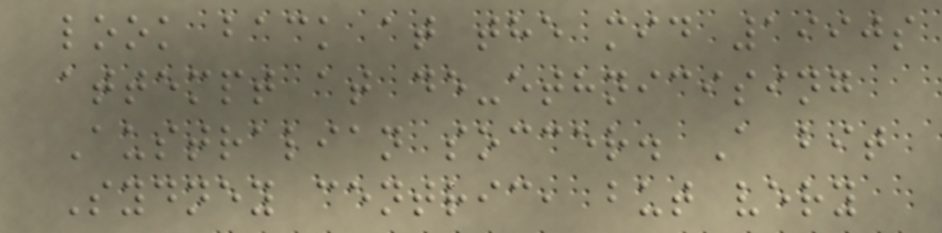look back at the mid 1990s
attempt at de-ethnicising
Australian soccer. A bit
Sydney centric, but very
